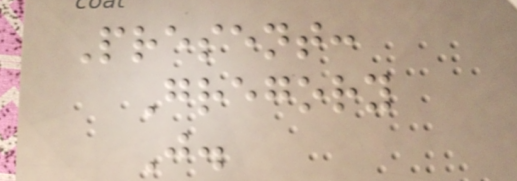Present:
Gregory
J.
